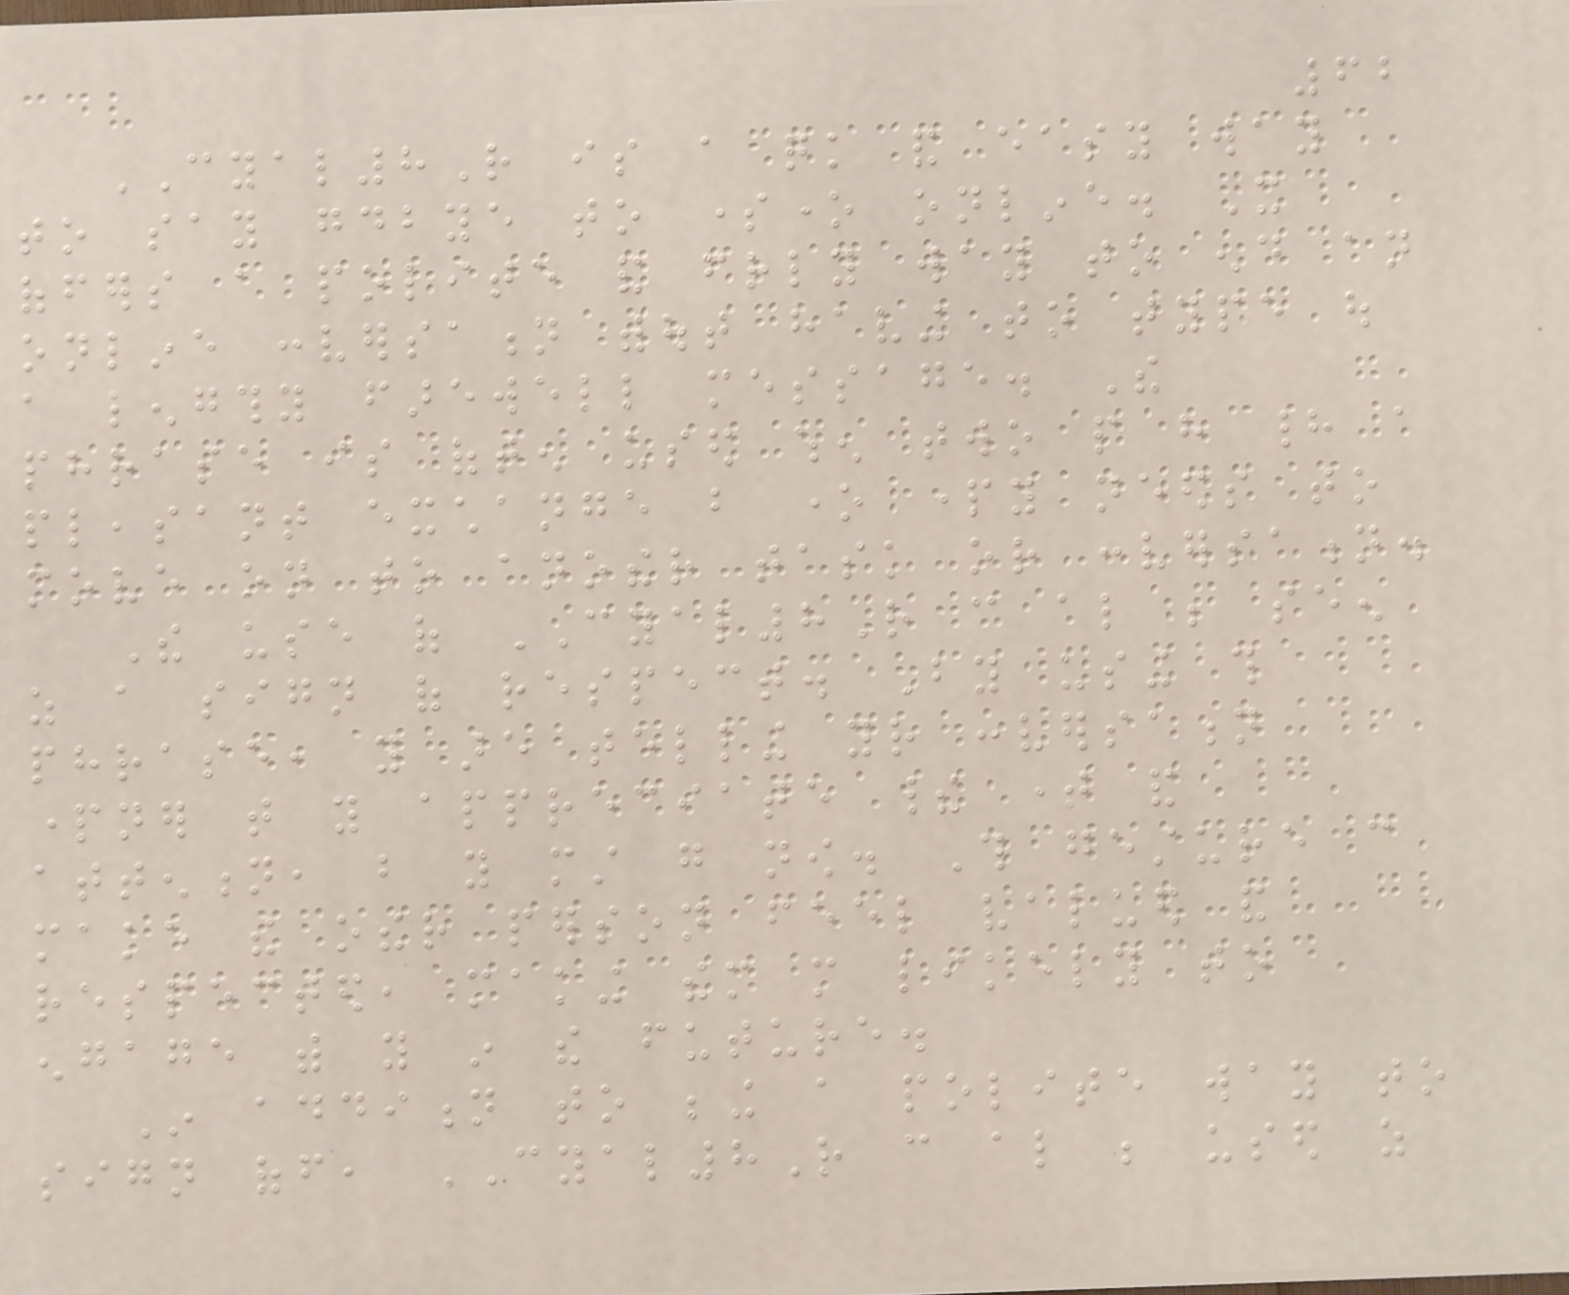62
CYAL8R is a quick and easy way
to say goodbye to someone online. It
offers a polite and friendly way to end an
online conversation without having to type out
a lengthy farewell message. The
phrase is often used when two people have had a
pleasant exchange but one party needs to
move on to another task or conversation.
The use of CYAL8R can also be seen
as a sign of respect. By using this
phrase, you are telling your conversation
partner that you appreciate their time and
attention, but you must go now. This gesture can
make the other person feel valued and
respected, making them more likely to
engage with you in the future.
In addition to being a polite way to
sign off, CYAL8R can also be used as
